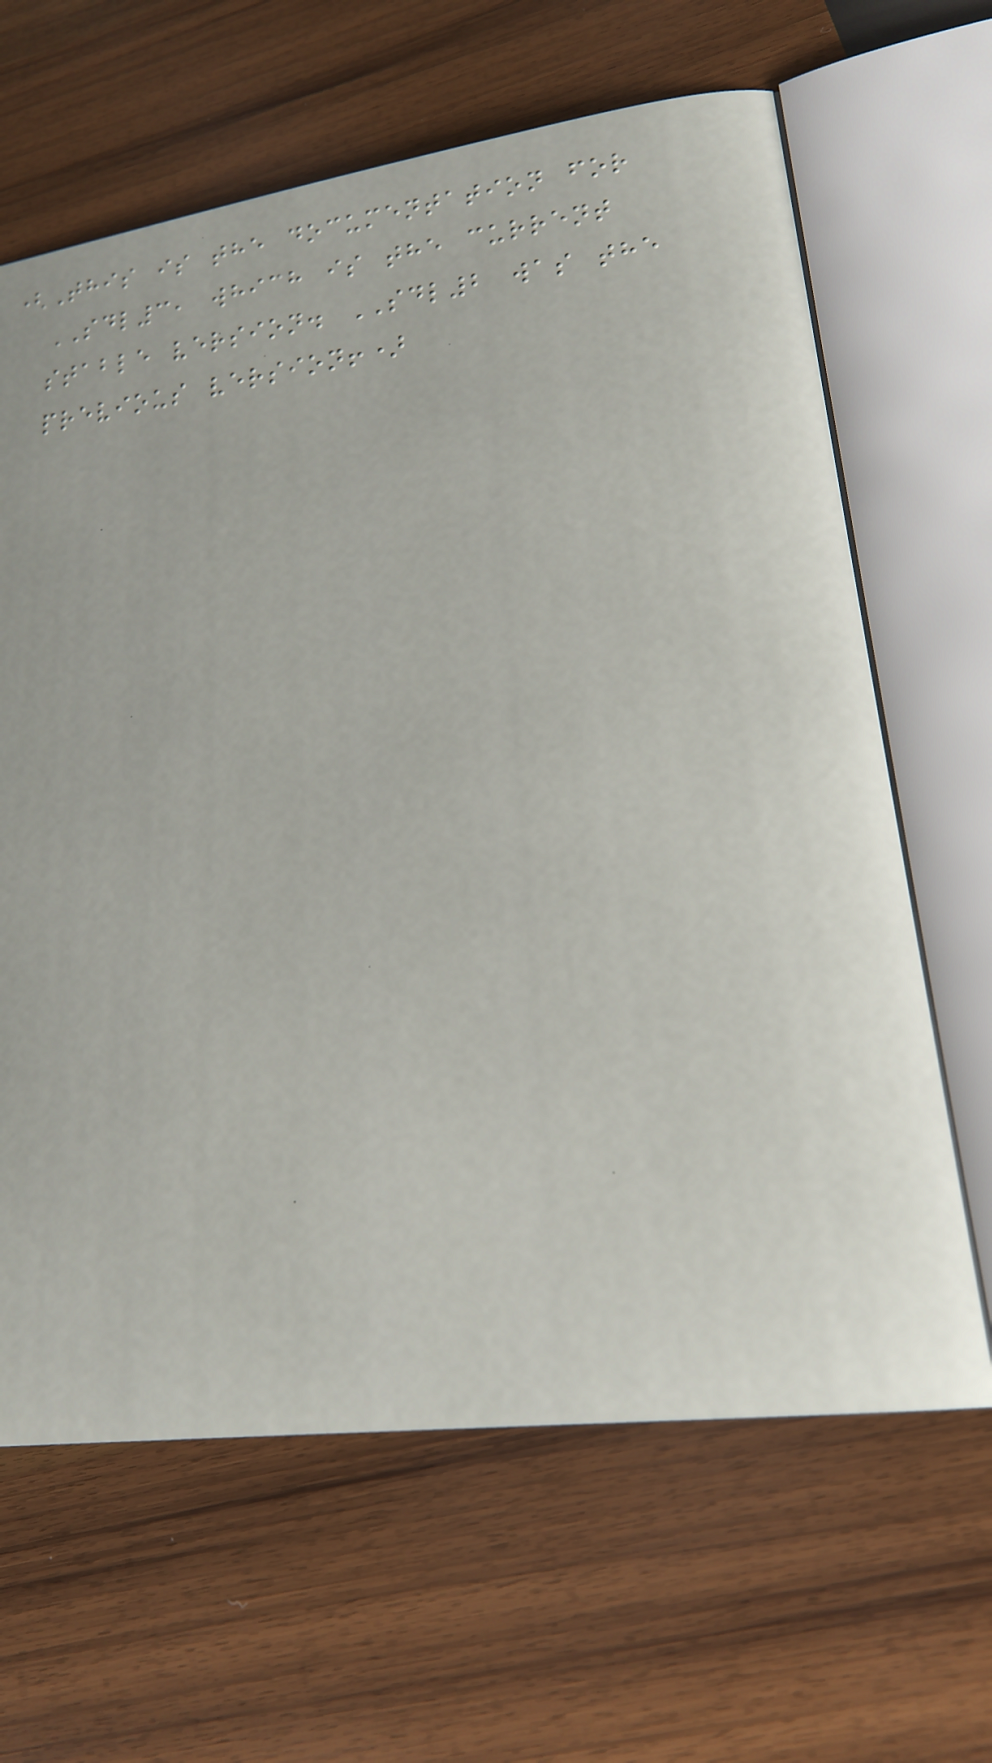(This is the documentation for
SDL3, which is the current
stable version. SDL2 was the
previous version!)
